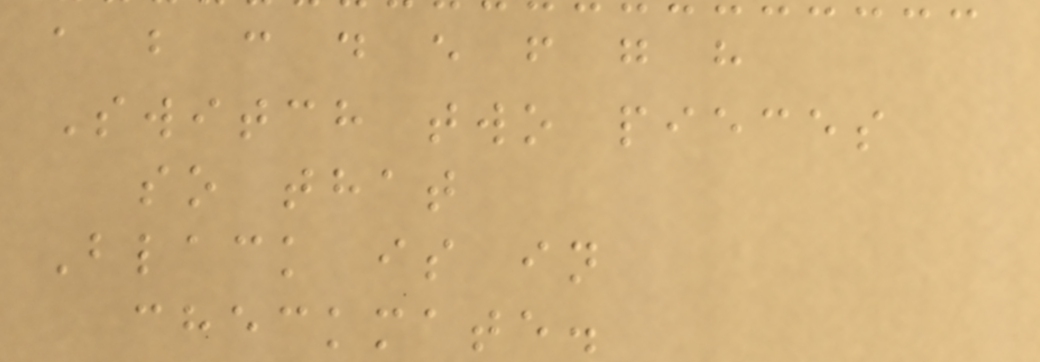a b c d e f g h
Switch two pieces
so that
Black is in
checkmate.
